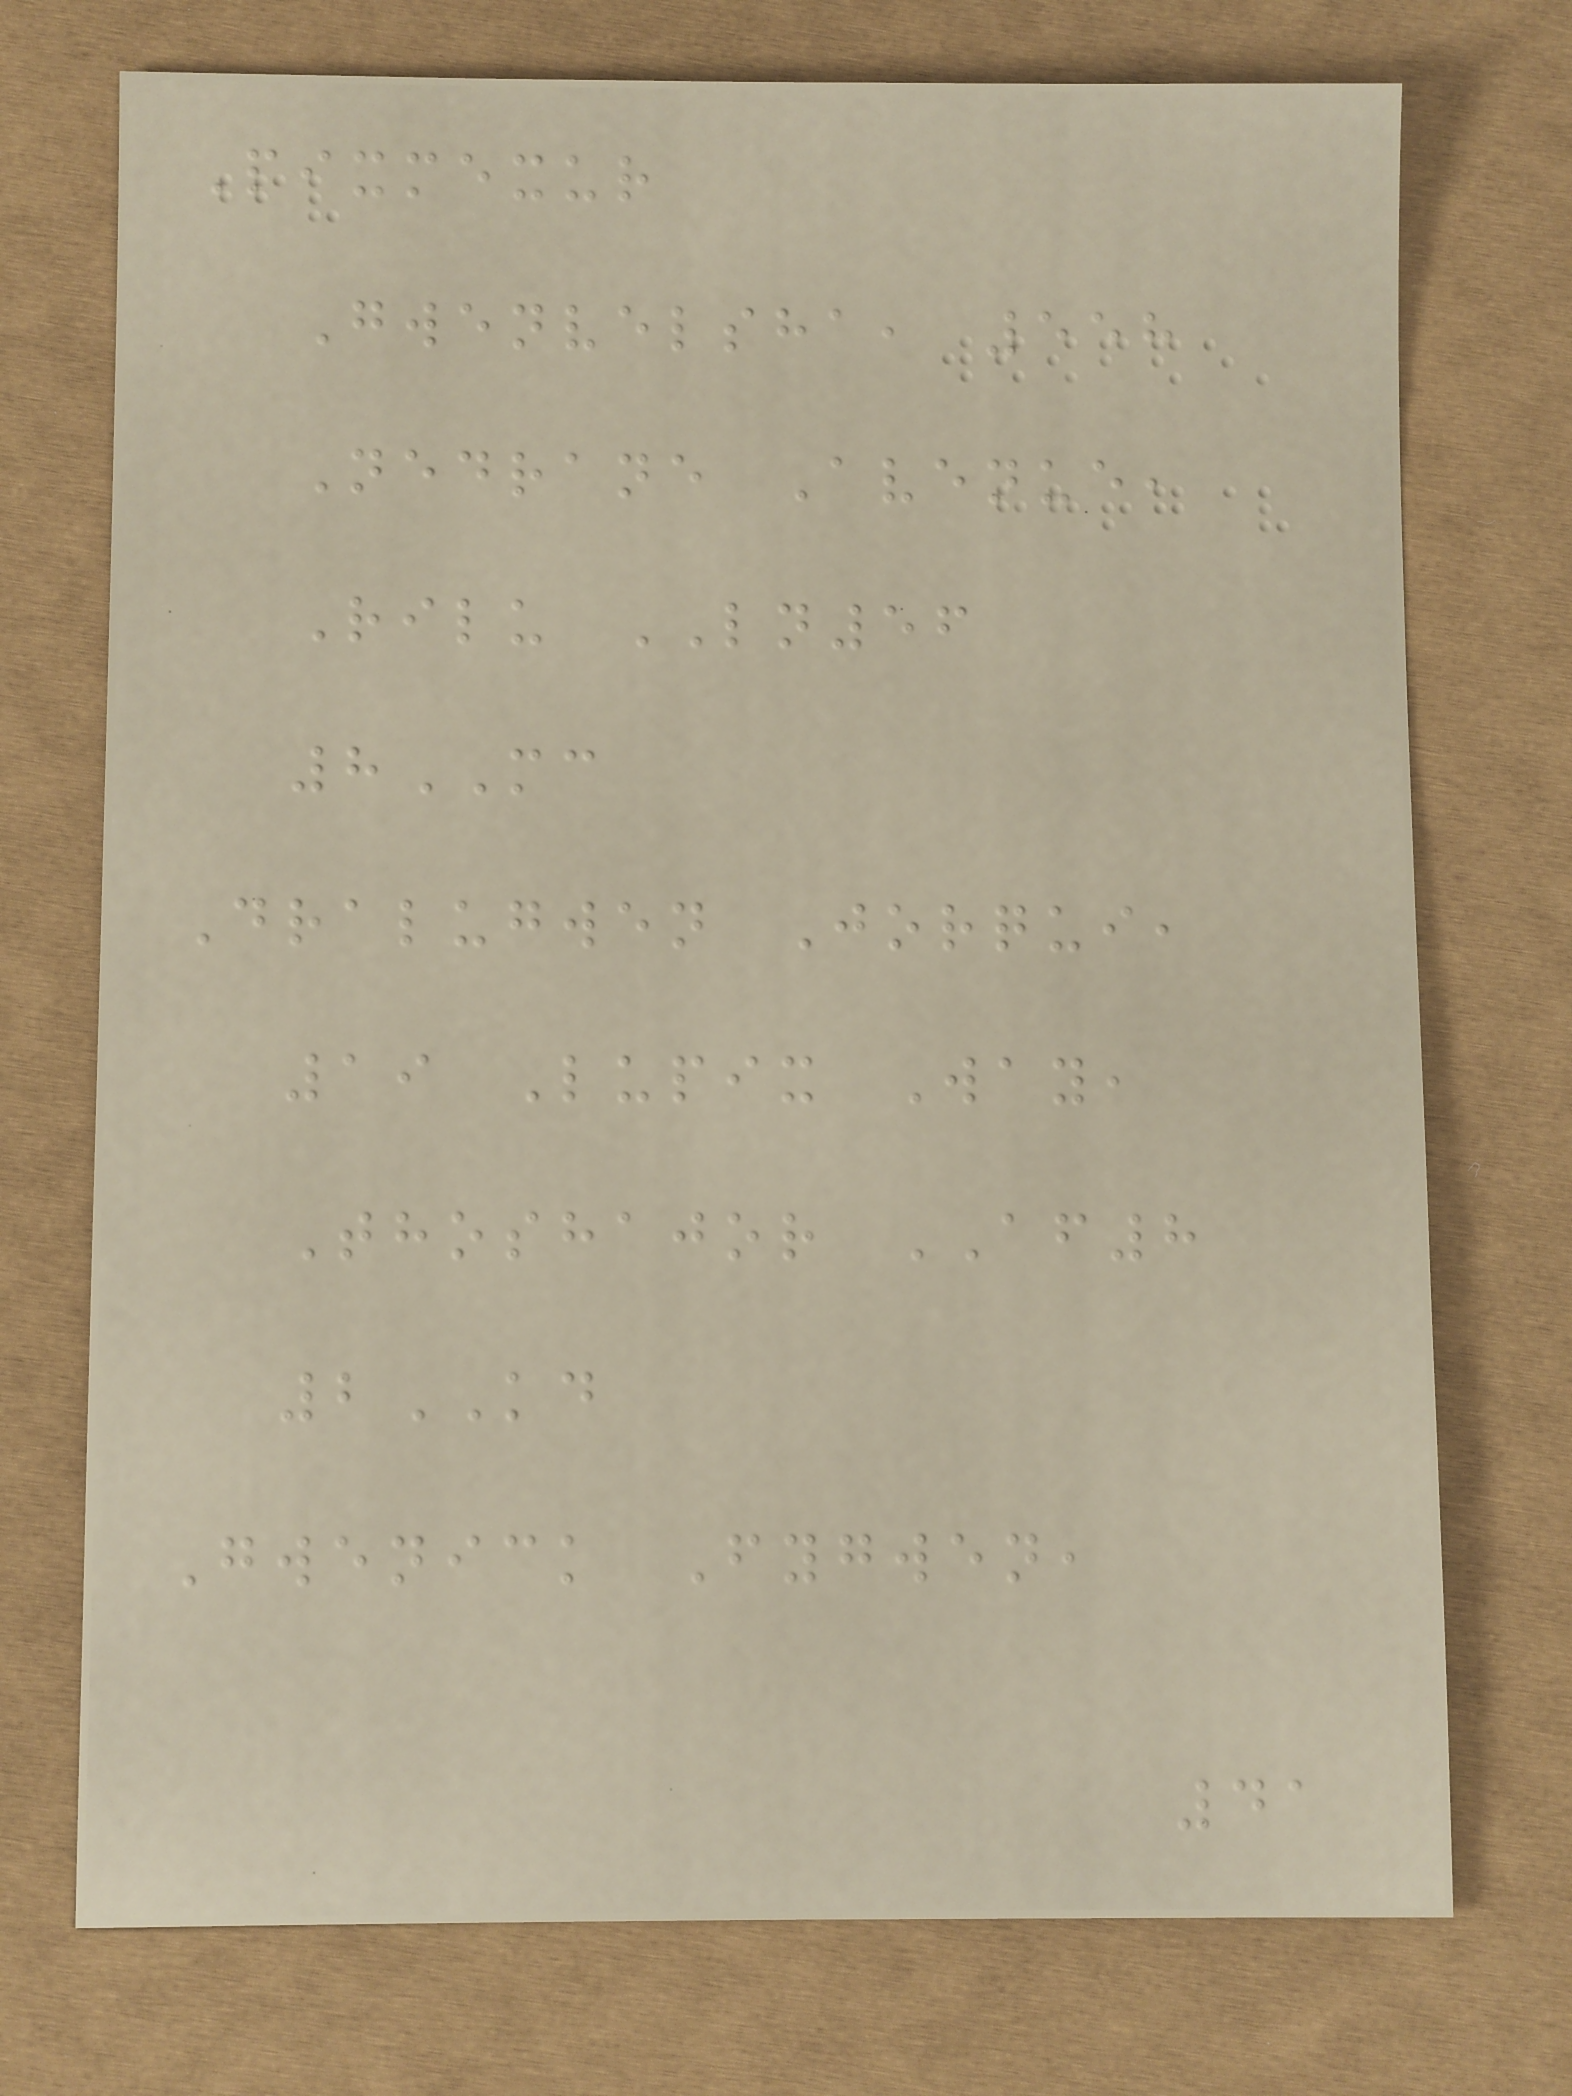Pixmexur
Gwenvelsha, 558
Nedrane Avenue,
Rilu LN56
8MC
Dralugwen Jorqui,
19 Lupix Way,
Thoshajor AF8
2KD
Gwenick Fygwen,
41
